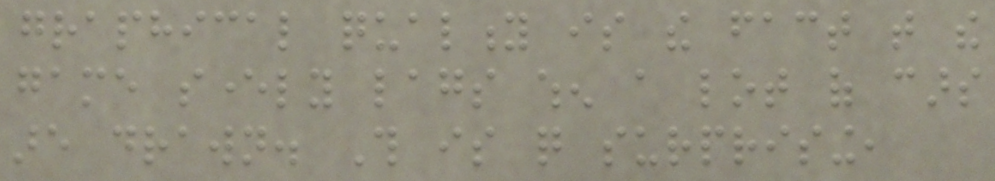graphical quality is the fact that the
game severly lags when a lot of cars
are drawn. This is quite surprising,
